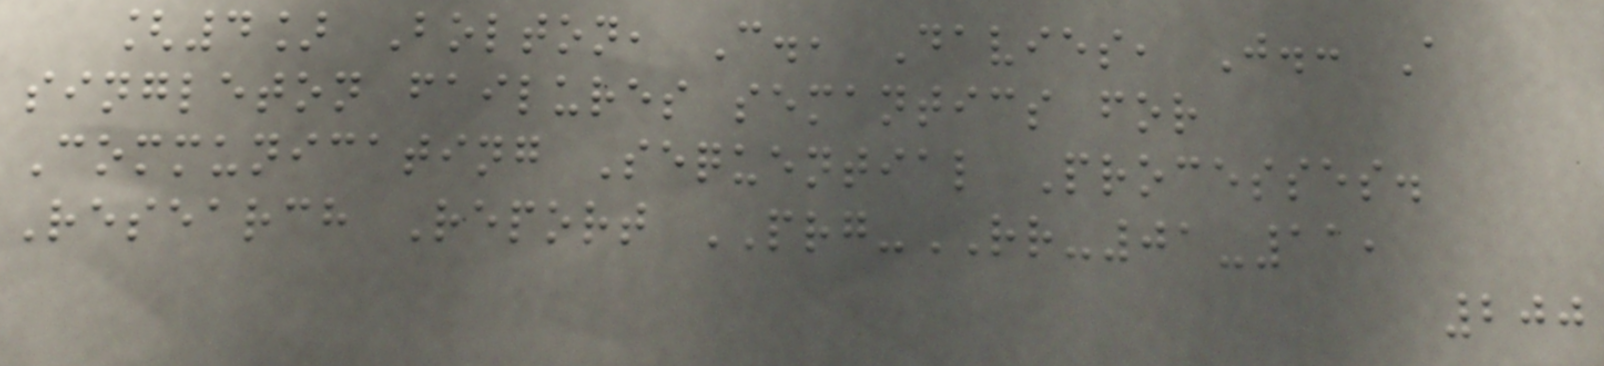[4] Bolton, C., Davies, J.: A
singleton failures semantics for
Communicating Sequential Processes.
Research Report PRG-RR-01-11,
200
